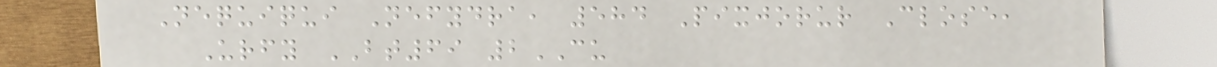Nequiqui Nefydra, 584 Pixjorur Close,
Urfy BT69 2CU
